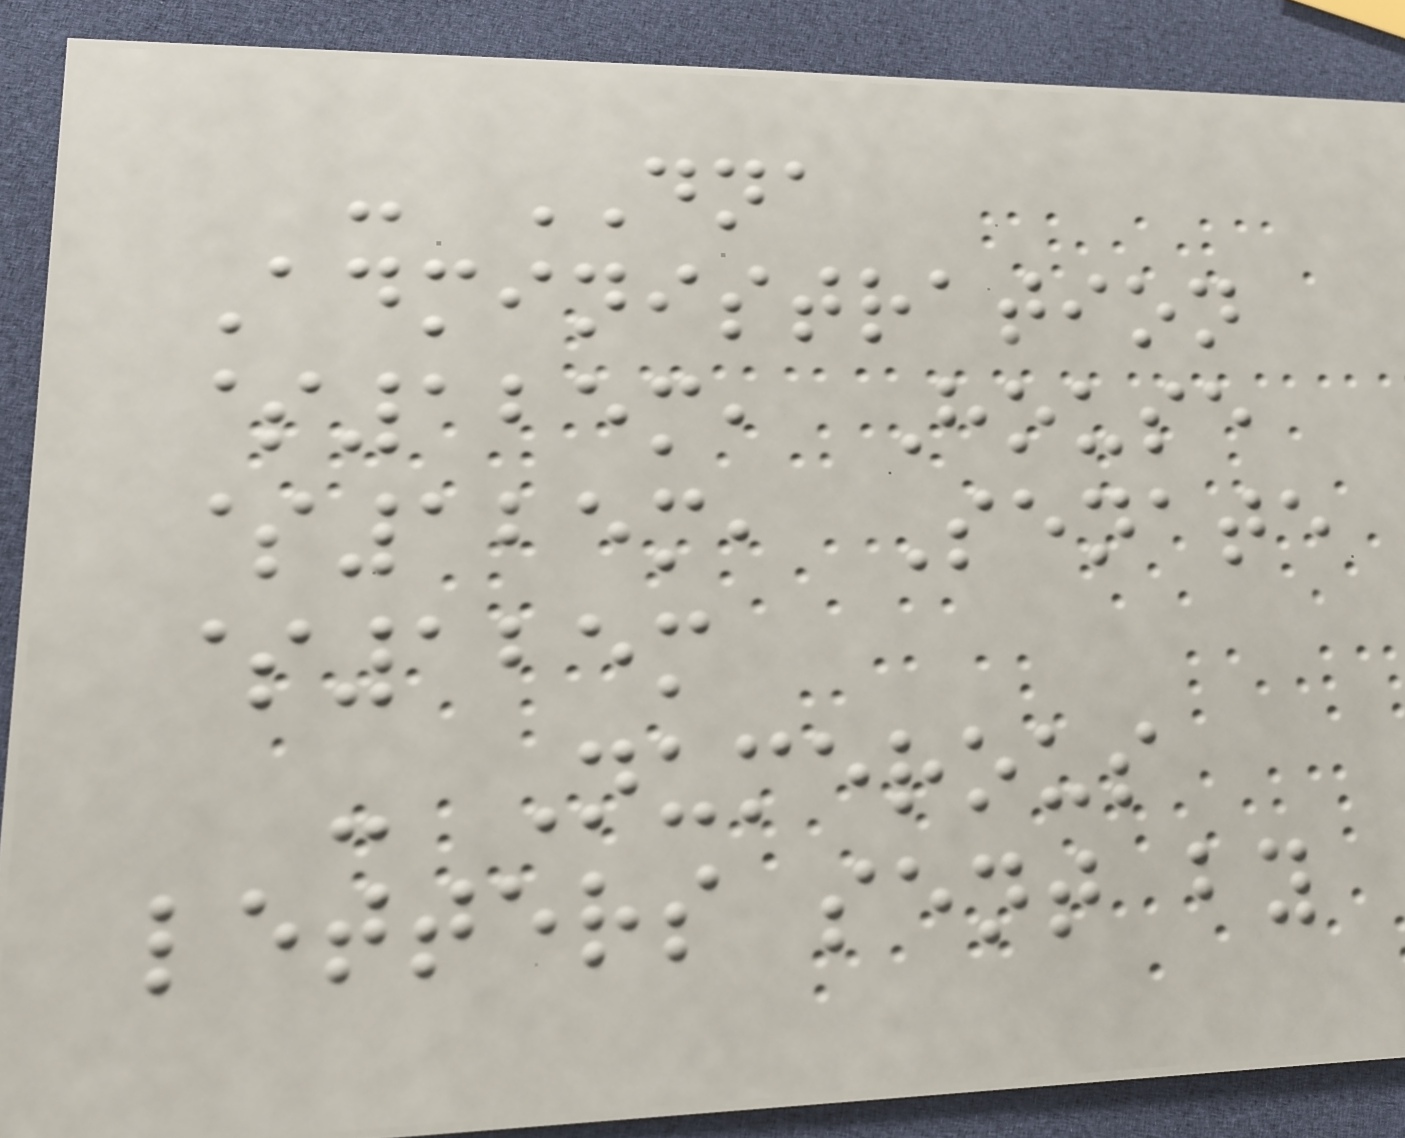- DNA
Administration
$125m, House
$125m, Senate
$125m
- Numerous
letters sent by
